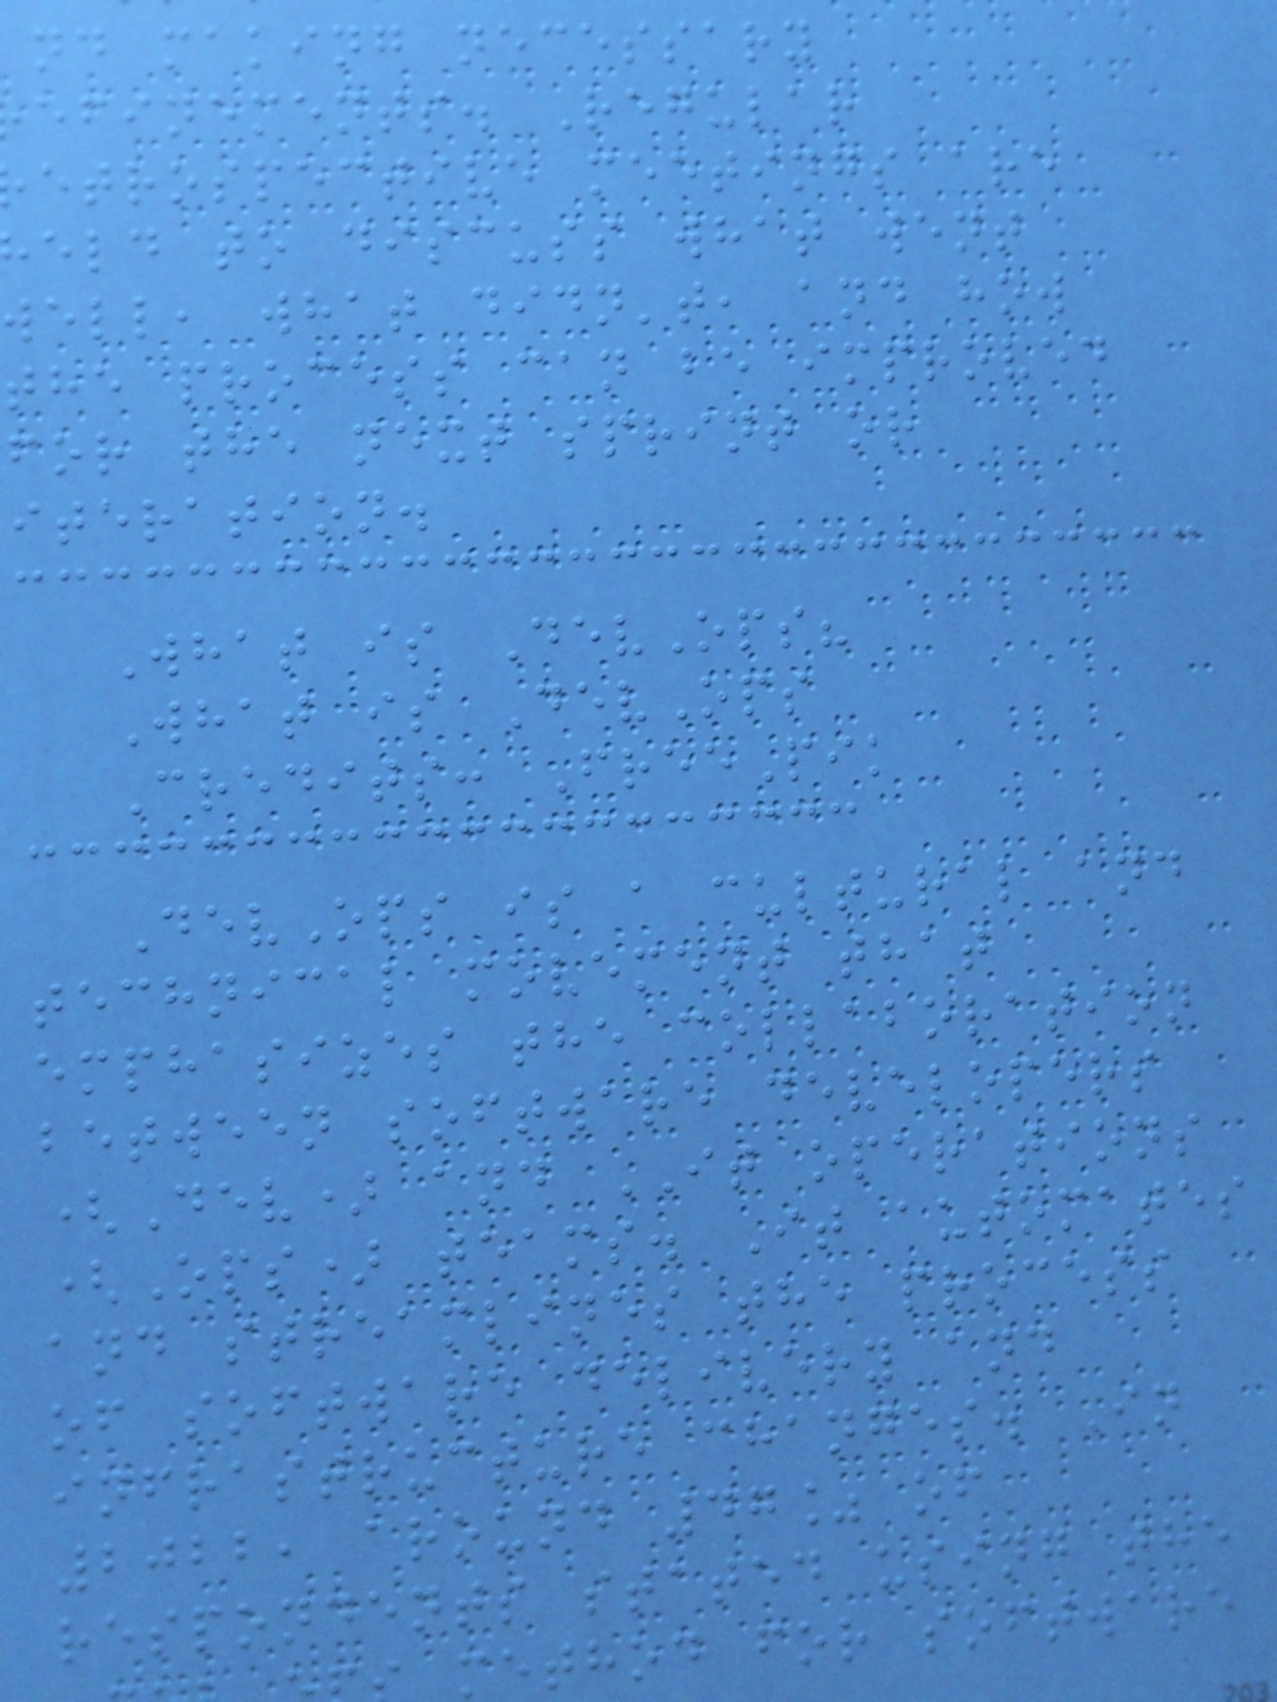nd making necessary
efinements. Regular
etrospective meetings are
eld to discuss what went
well, what didn't, and how
the process can be improved
for the next sprint or
iteration.
What is DevOps?
What is DevOps
Credits: FreePik
DevOps is a cultural and
technical movement that
emphasizes the collaboration
between software developers
(Dev) and IT operations
(Ops) teams. It automates
and streamlines the process
of software delivery and
infrastructure changes. In
2022, around 47% of
respondents stated using the
method for software
